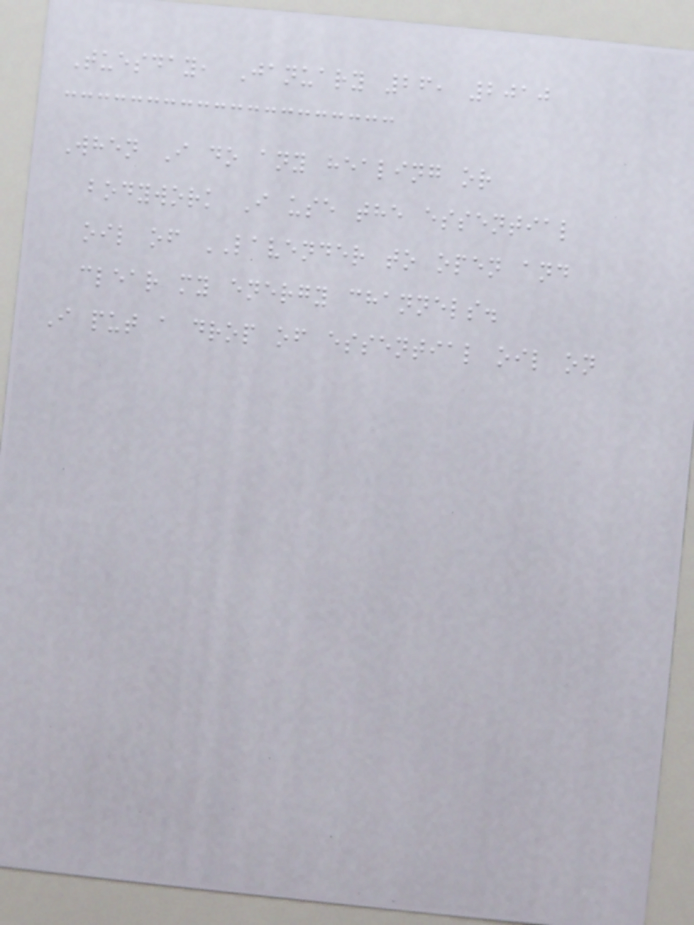Tuesday, January 26, 2010
When I do any healing or
bodywork I use the essential
oil of LAVENDER to open and
clear my energy channels.
I put a drop of essential oil on
